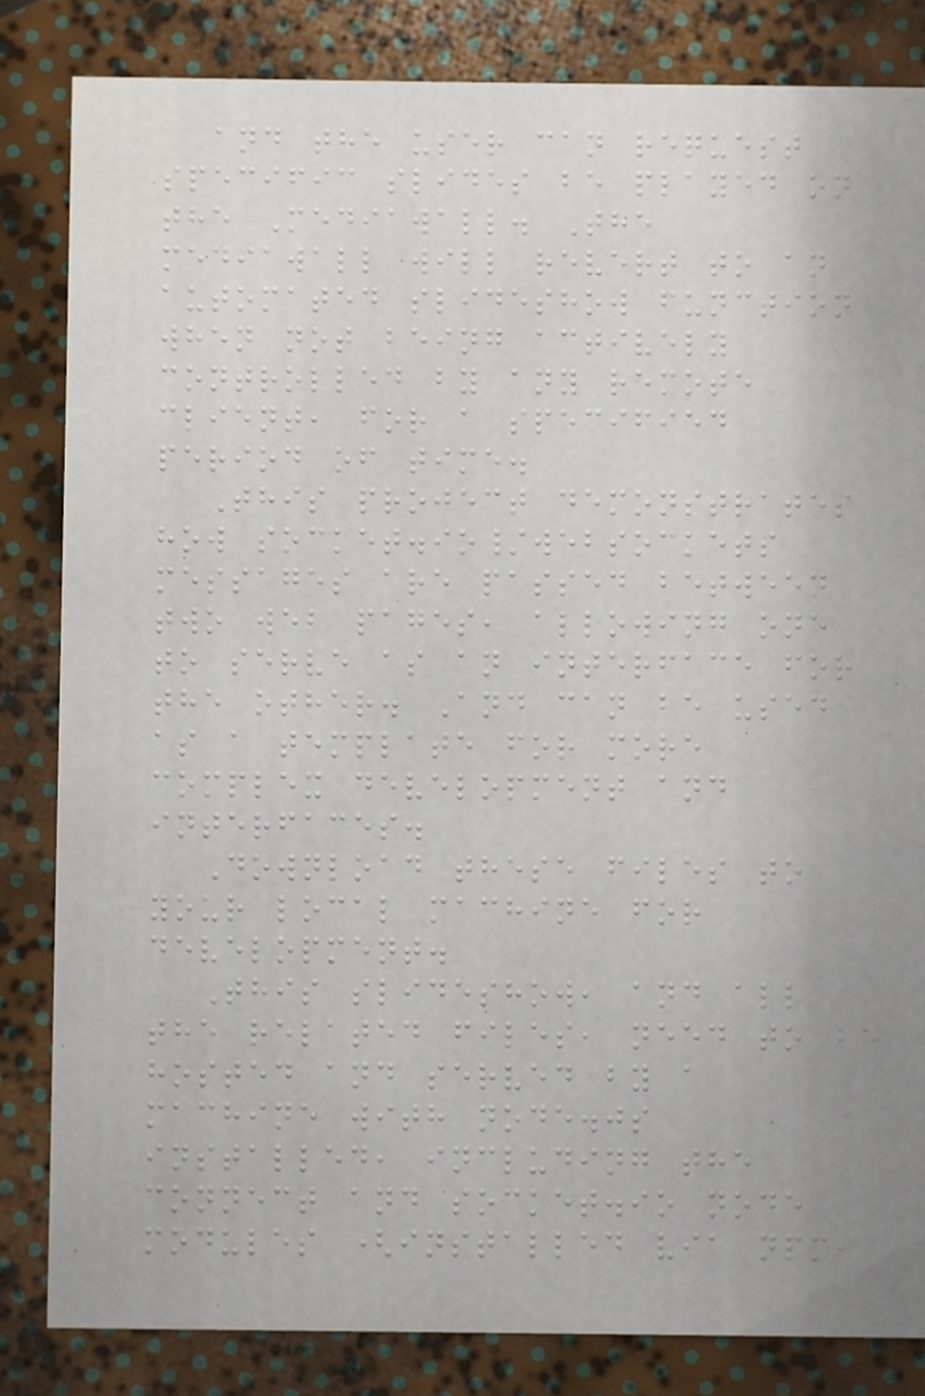and the user can request
specific slides be played on
the Mediawall. The
mediawall will revert to an
automated slideshow function
when not being actively
controlled by any remote
client, for a specified
period of time.
This project demonstrates
how socket.io/websockets
messages are passed between
two web pages, allowing one
to serve as an interface for
the other. And can be used
as a template for more
complex development and
interfaces.
Download these files to
your local machine for
development.
This slideshow, and all
the related files, need to be
hosted and served by a
machine with node.js
installed, including the
connect and socket.io node
modules (installed via npm,
